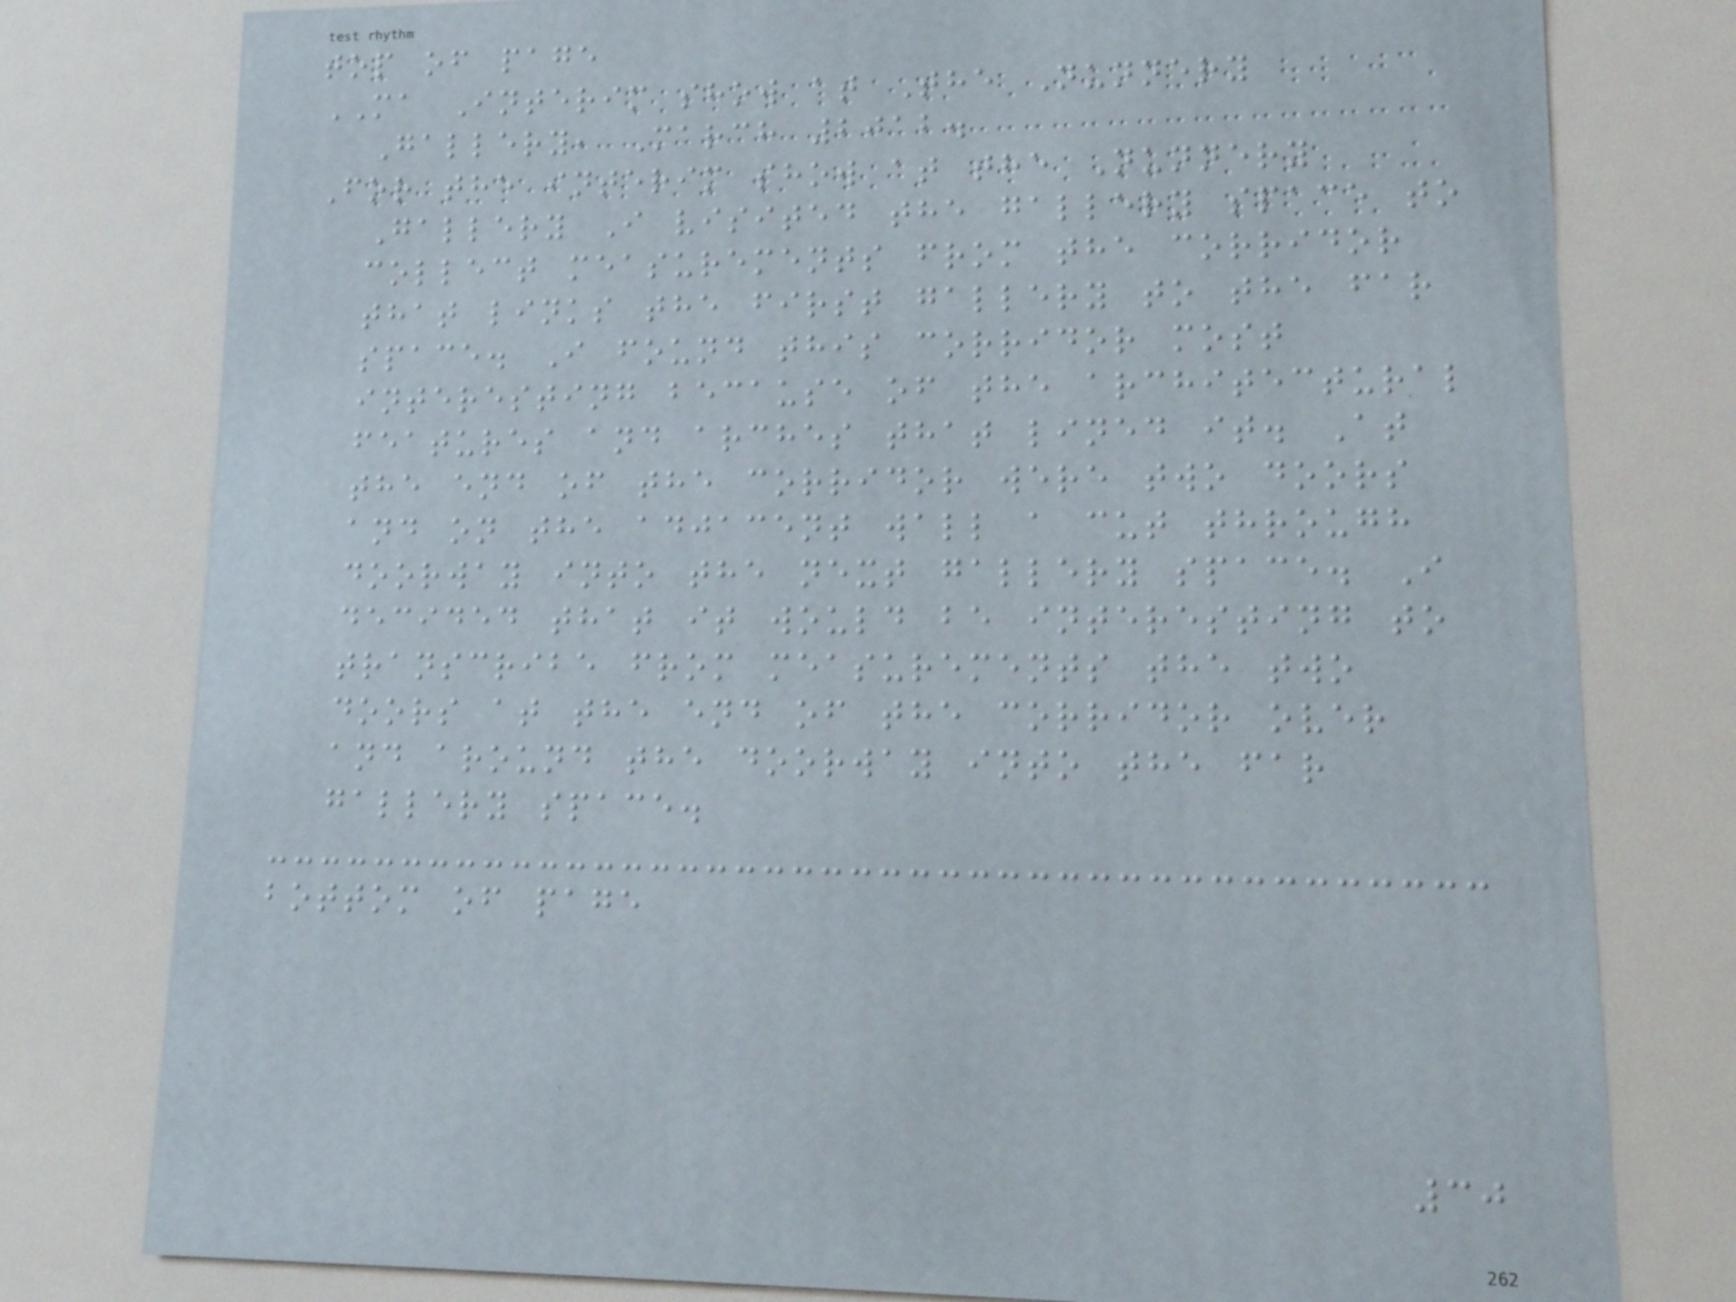top of page
MA Interim show at The Nunnery
Gallery, March 2012.
For the interim show at the Nunnery
Gallery I visited the gallery space to
collect measurements from the corridor
that links the first gallery to the far
space. I found this corridor most
interesting because of the architectural
features and arches that lined it. At
the end of the corridor were two doors
and on the adjacent wall a cut through
doorway into the next gallery space. I
decided that it would be interesting to
transcribe from measurements the two
doors at the end of the corridor over
and around the doorway into the far
gallery space.
bottom of page
30
